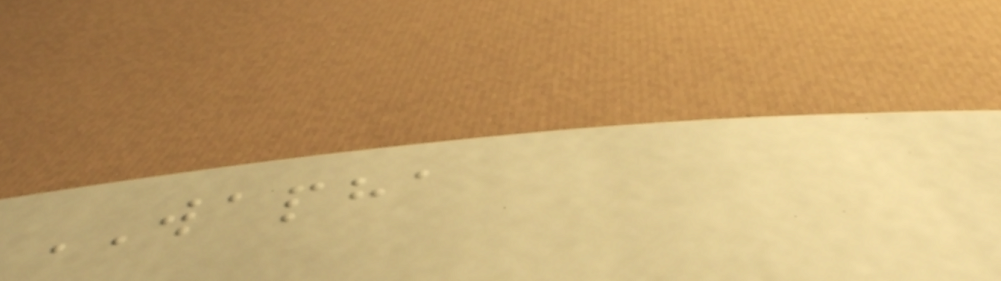WAPHA
